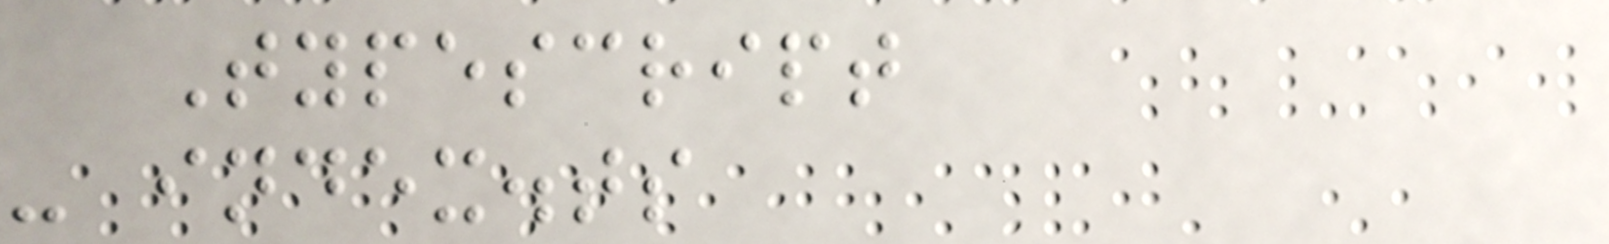Typescript
- index.ts
